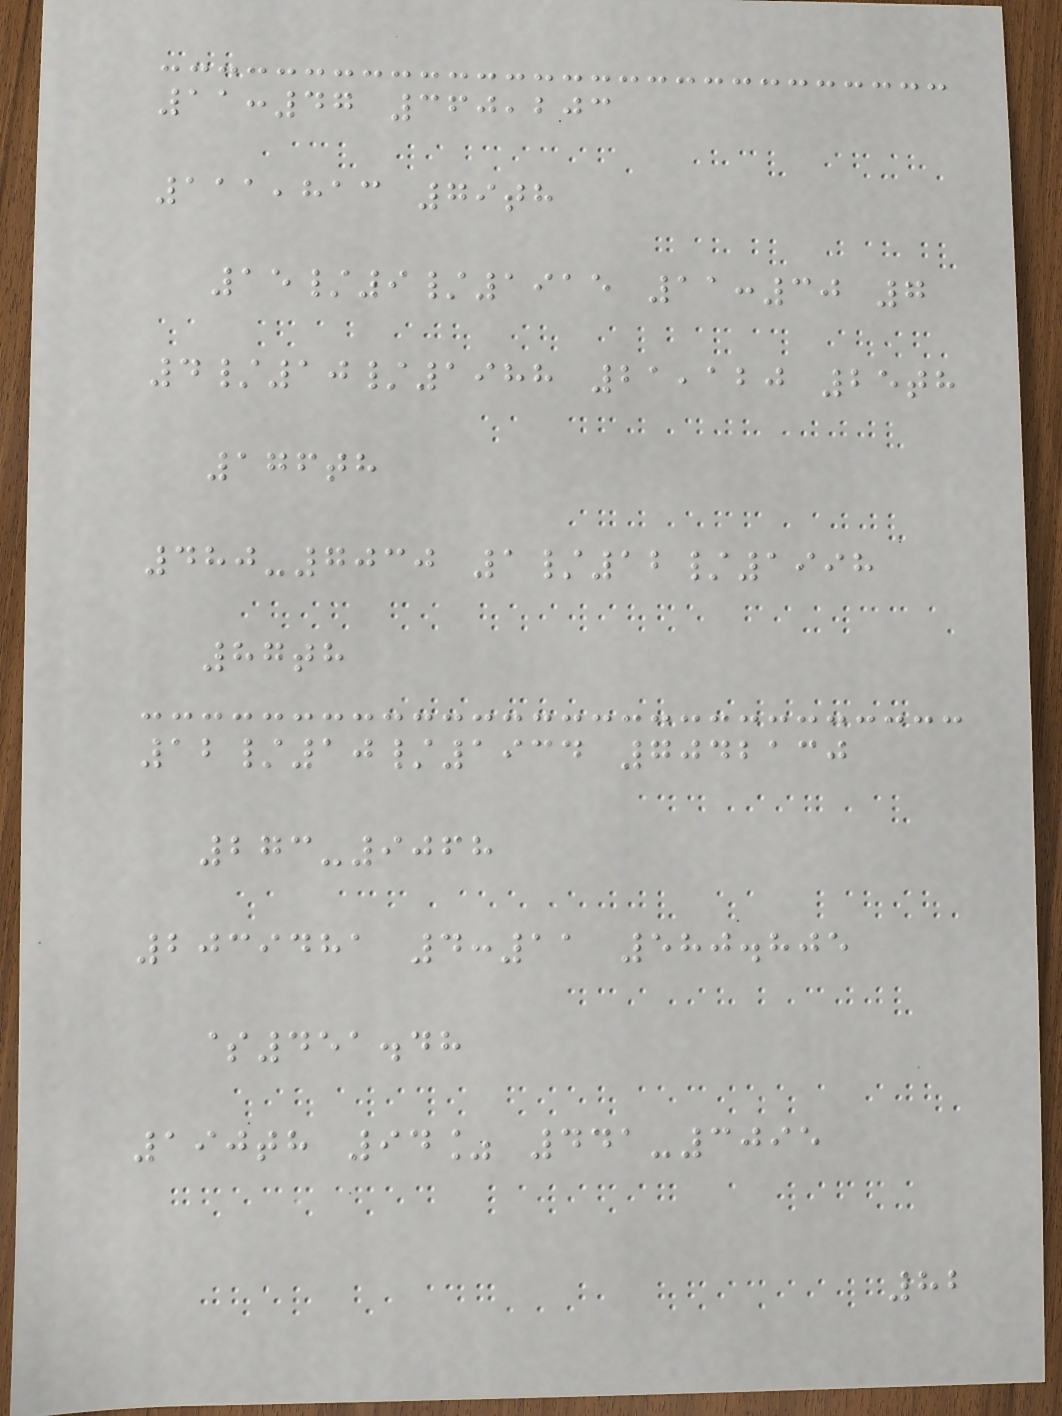11:47 360,203
111,813 79th
15/9/1915 11:30 7
4/10/1988 21,120 25th
176th
480-7030 1/12/1998
87th
12/10/1934 7042130
273-9068
2039481 4:11 580.805
$451.48
190th 94% 441-3095
82
